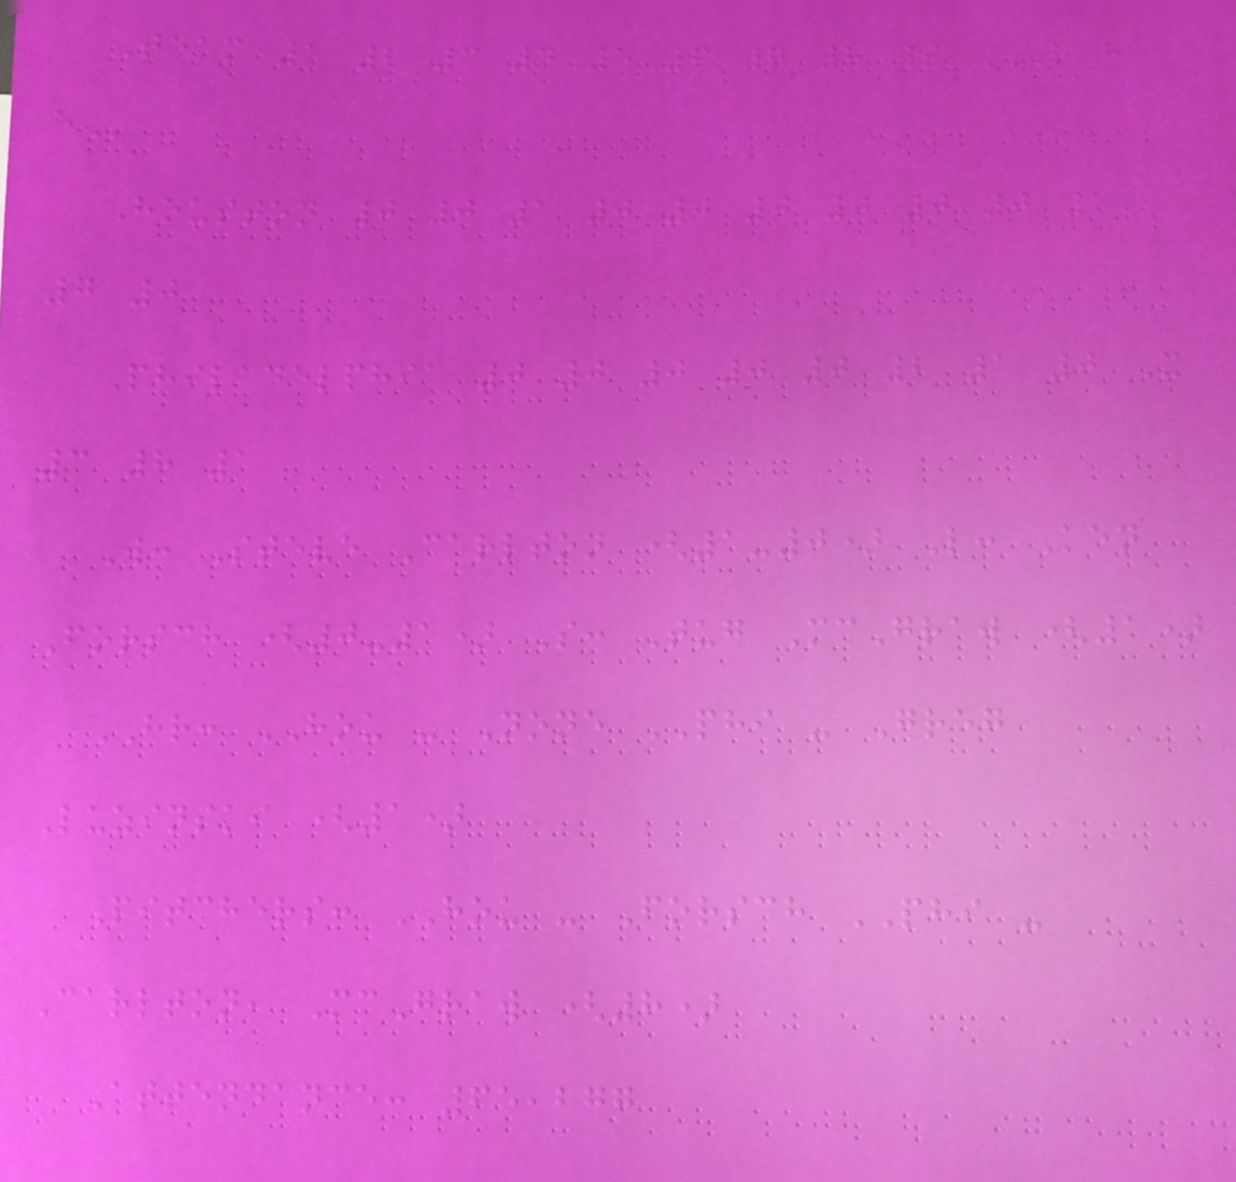Team 1 2 3 4 5 6 7 8 9 R H
E
Houston 0 0 1 0 0 0 0 0 0 1
7 0
Philadelphia 0 0 0 0 0 2 1 0 X
3 8 1
W: Steve Carlton (1-0) L: Ken
Forsch (0-1) S: Tug McGraw (1)
HR: HOU - None PHI - Greg
Luzinski (1)
Pitchers: HOU - Forsch PHI -
Carlton, McGraw (8)
Attendance: 65,277
